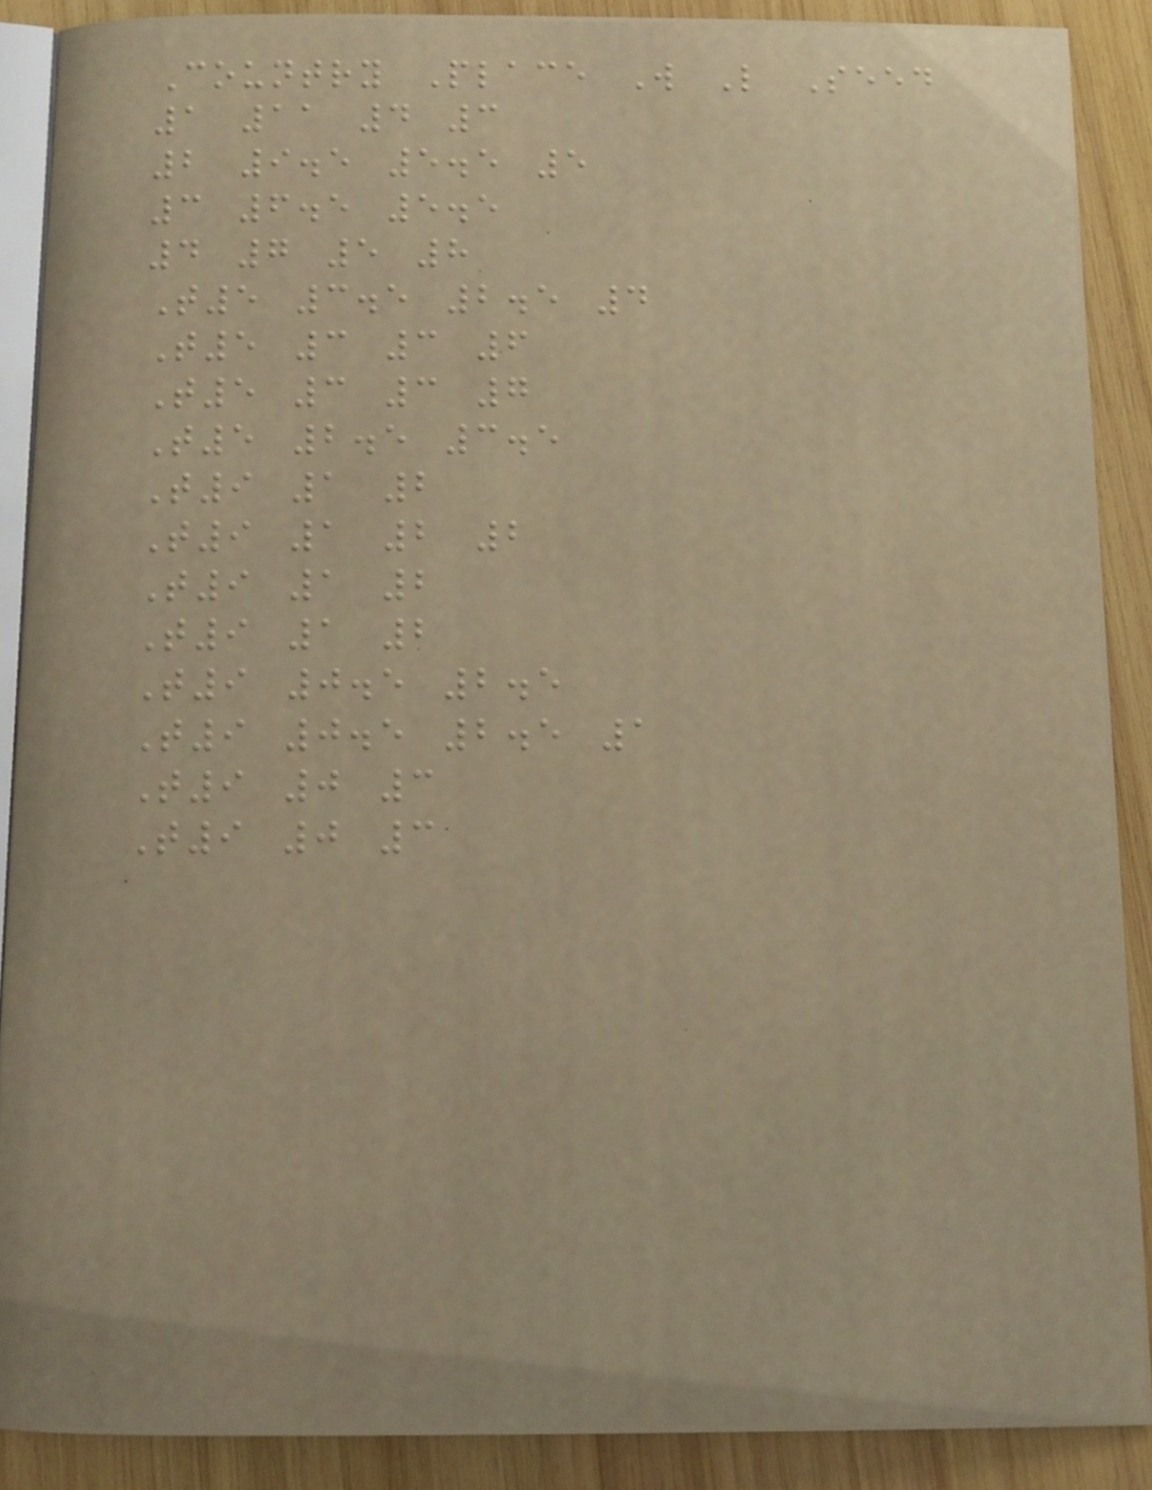Country Place W L Seed
1 11 4 3
2 9.5 5.5 5
3 6.5 5.5
4 7 5 8
T5 3.5 2.5 4
T5 3 3 6
T5 3 3 7
T5 2.5 3.5
T9 1 2
T9 1 2 2
T9 1 2
T9 1 2
T9 0.5 2.5
T9 0.5 2.5 1
T9 0 3
T9 0 3
